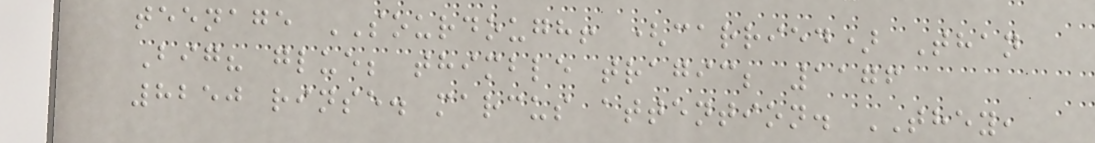teenage SOURDOUGH! (carried) Than
Big? glue; thimble tragic; 1176
8250 rinse. marcus attention. THEY,
